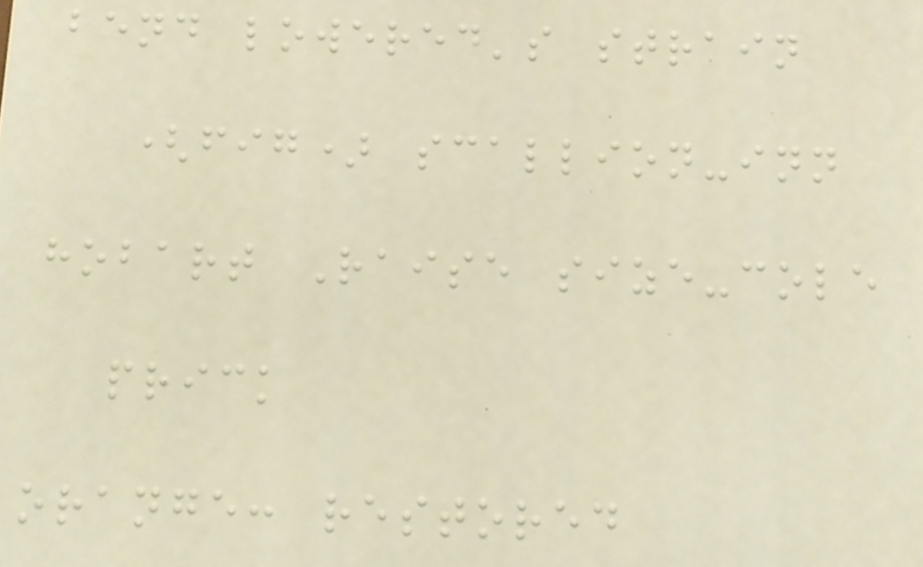bend lowered's strain
(fig) scallion-inn
hobart Raise size-cole
prick
orange: restored
